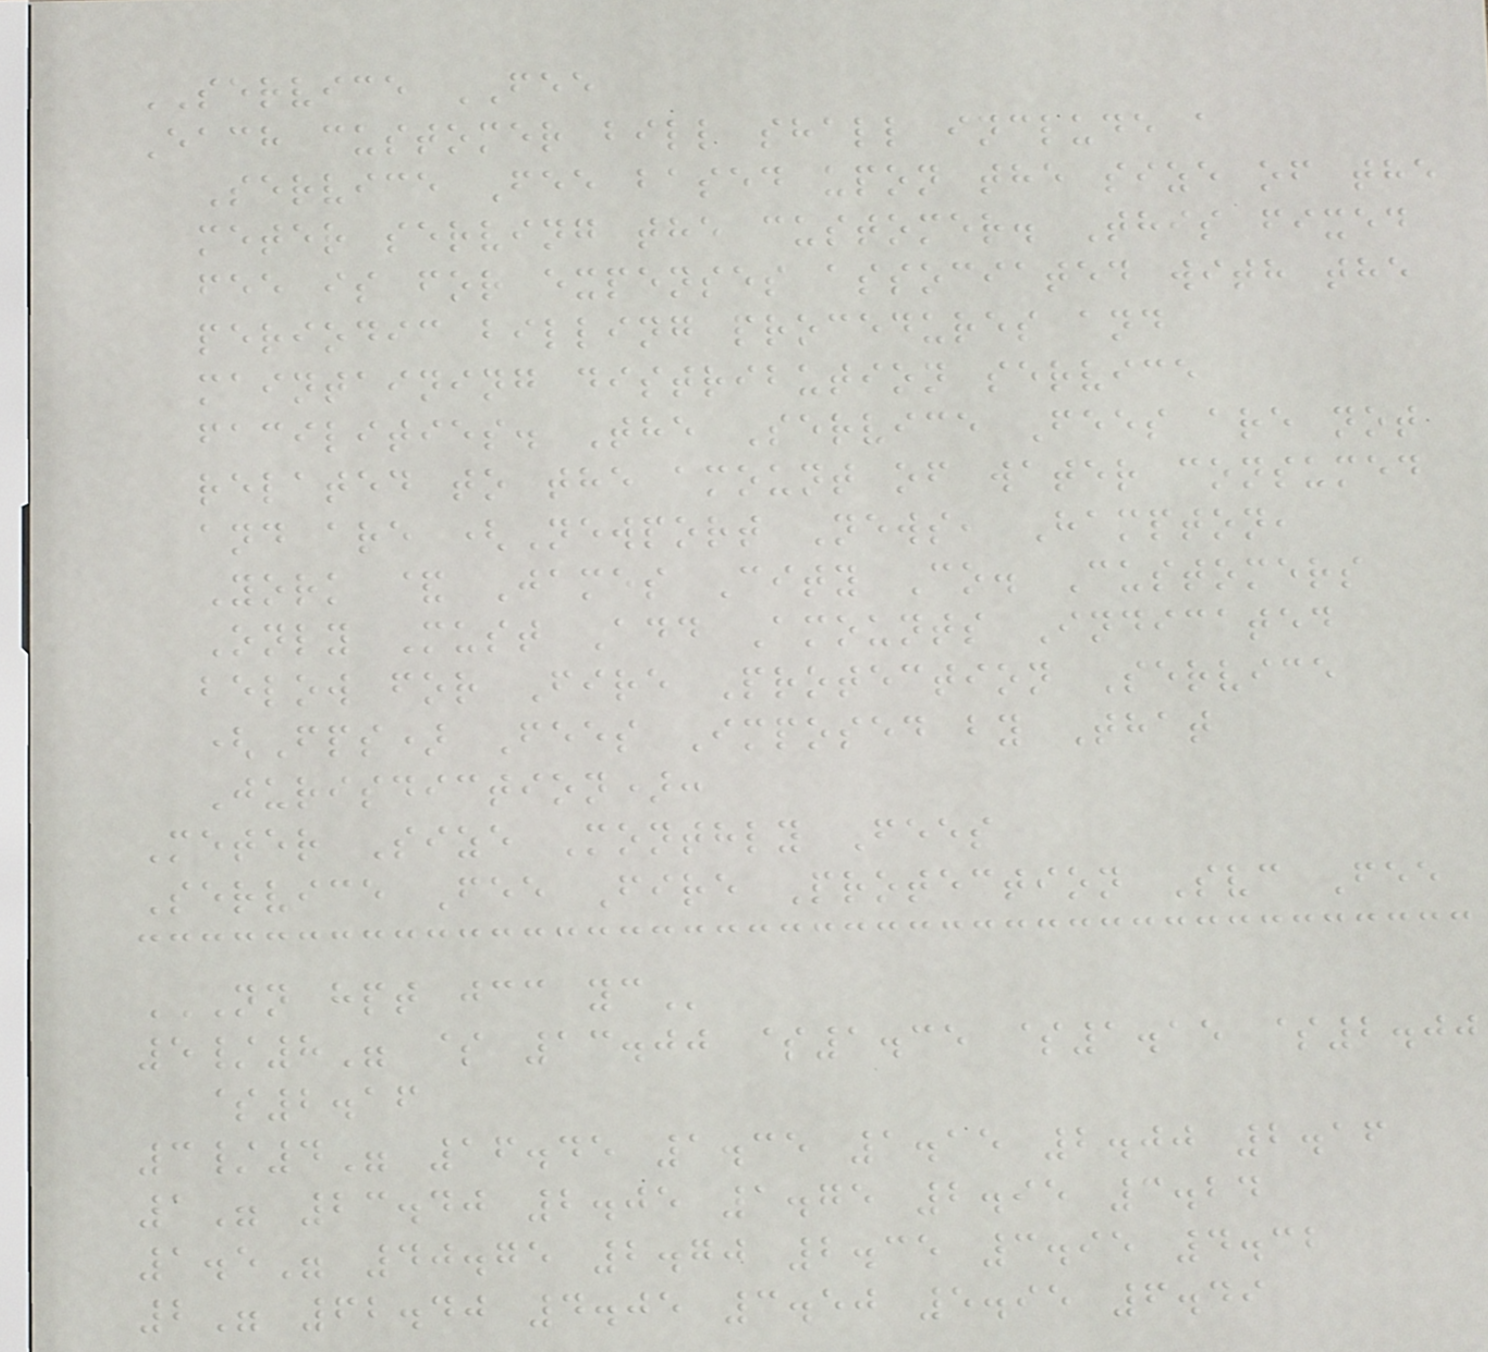SERVICE FEE
Each customer bill shall include a
Service Fee based upon the size of the
meter serving the customer. This fixed
fee is for expenses associated with the
periodic billing procedures and
maintaining distribution service
facilities. The Service Fees are not
related to the amount of water consumed
and are (Newport News, Hampton,
York & James City Co. Customers
Only Must Add Amounts Indicated
below for Fire Protection Service
(Fps) Fees Imposed by That
Jurisdiction):
Meter Size Monthly Fees
Service Fee Fire Protection Svc Fee
NN HPT JCC YC
5/8" $ 13.00 $1.35 $1.15 $2.00
$2.16
3/4" 16.45 1.35 1.15 2.00 2.16
1" 23.40 2.05 1.75 2.95 3.24
1.5" 40.75 2.70 2.35 3.95 4.32
2" 62.40 4.05 3.50 5.95 6.49
